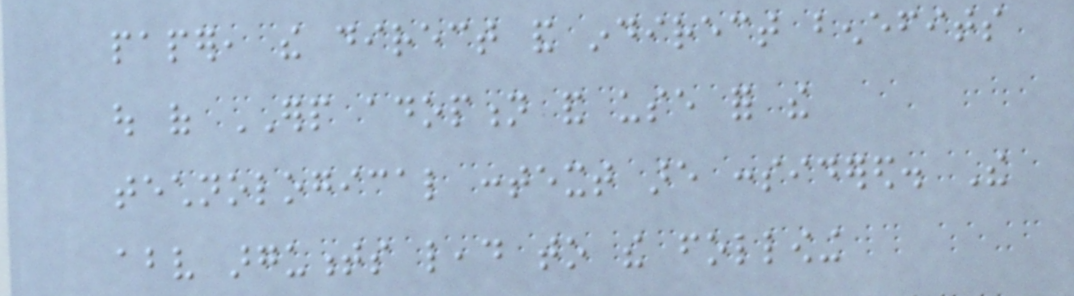paper, the direct and indirect benefits
out of ERP adoption and use for the
technological context are considered. The
above arguments lead to the following
